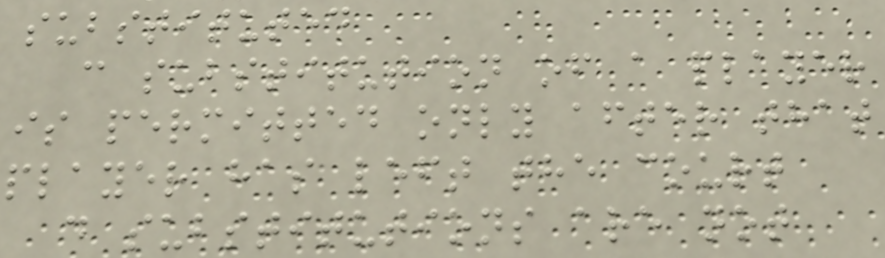substituted
c substitution of a player
is permitted only after that
player has left the court
d substitutions are not
